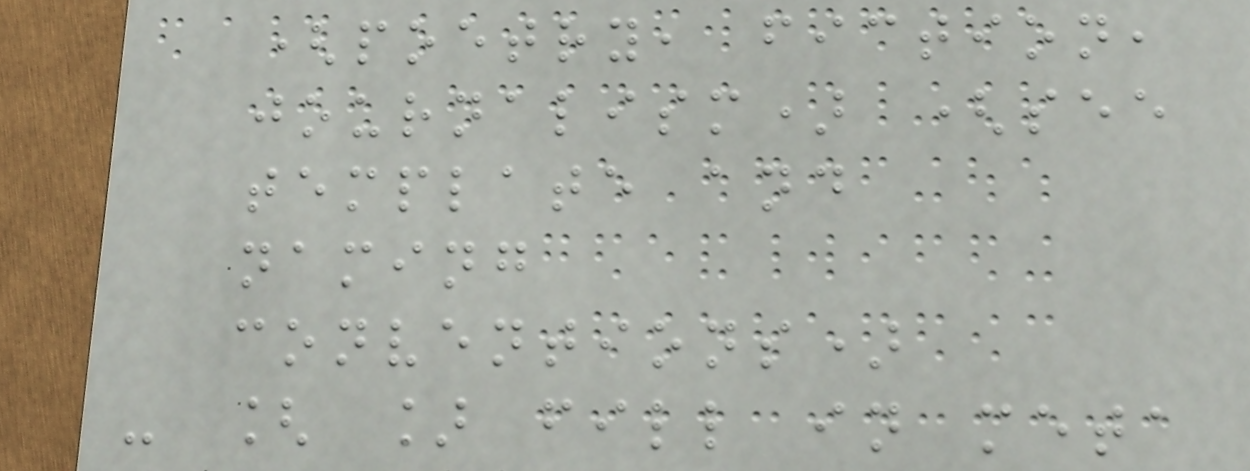(poetry, fiction,
journalism) (see
template and
naming
conventions)
- [ ] fill in meta
